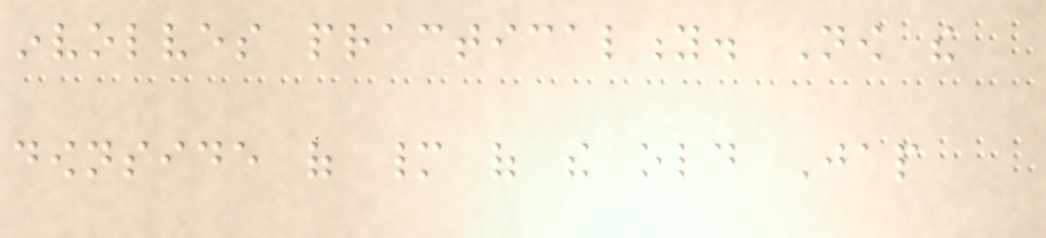involves practicality. Now the
downside of many of the old Jap
